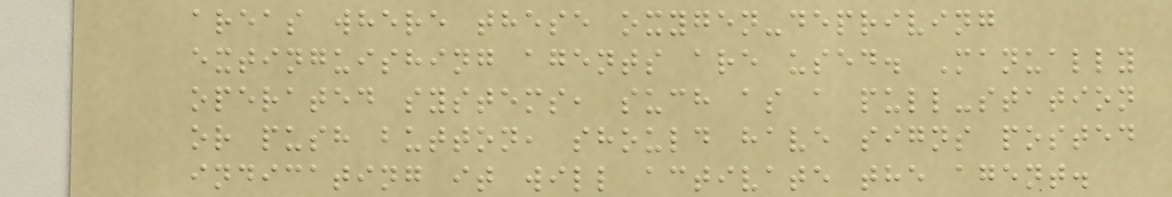areas where these oxygen-depriving
extinguishing agents are used. Manually
operated systems, such as a pull-station
or push button, should have signs posted
indicating it will activate the agent.
